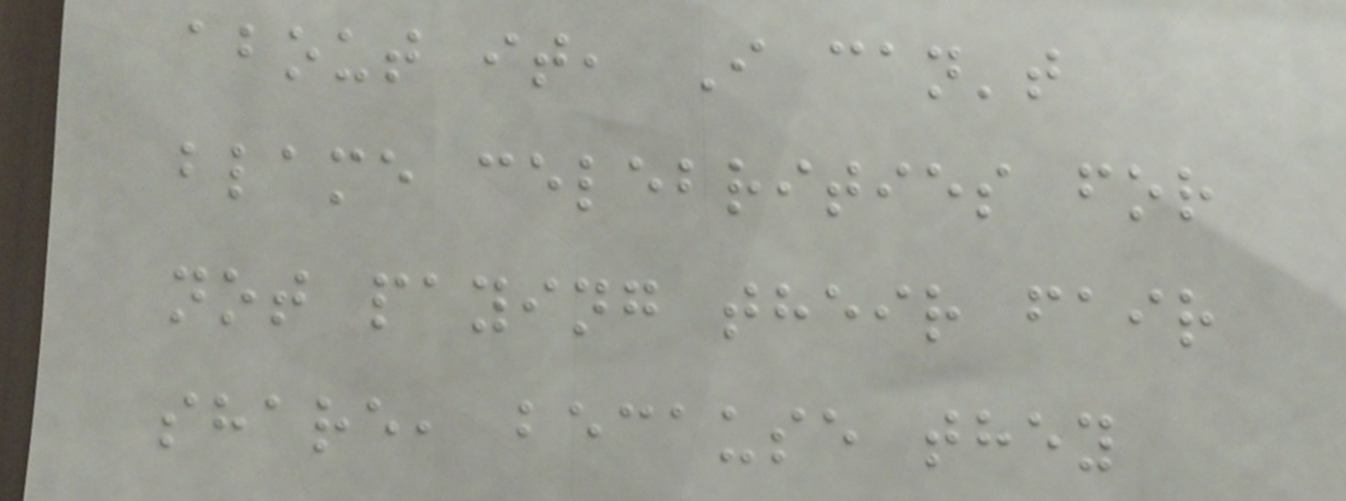about it, I can't
blame celebrities for
not paying their fair
share, because they
